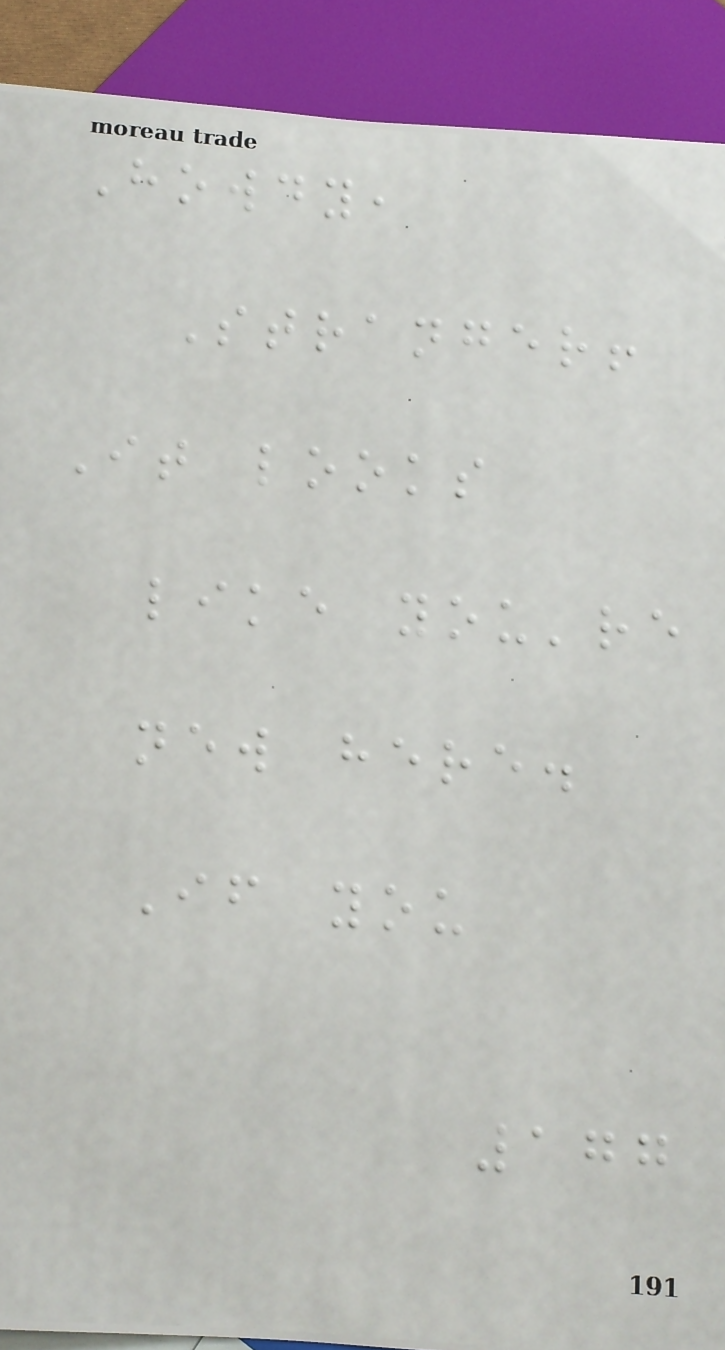Howdy,
Stranger!
It looks
like you're
new here.
If you
177
